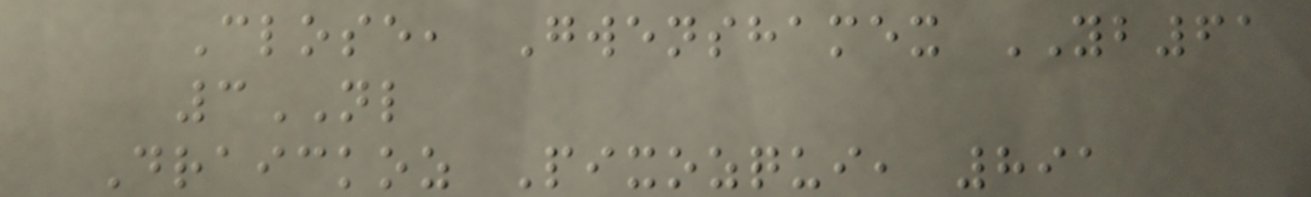Close, Gwenshamex YB61
3NL
Draickoz Pixozqui, 891
